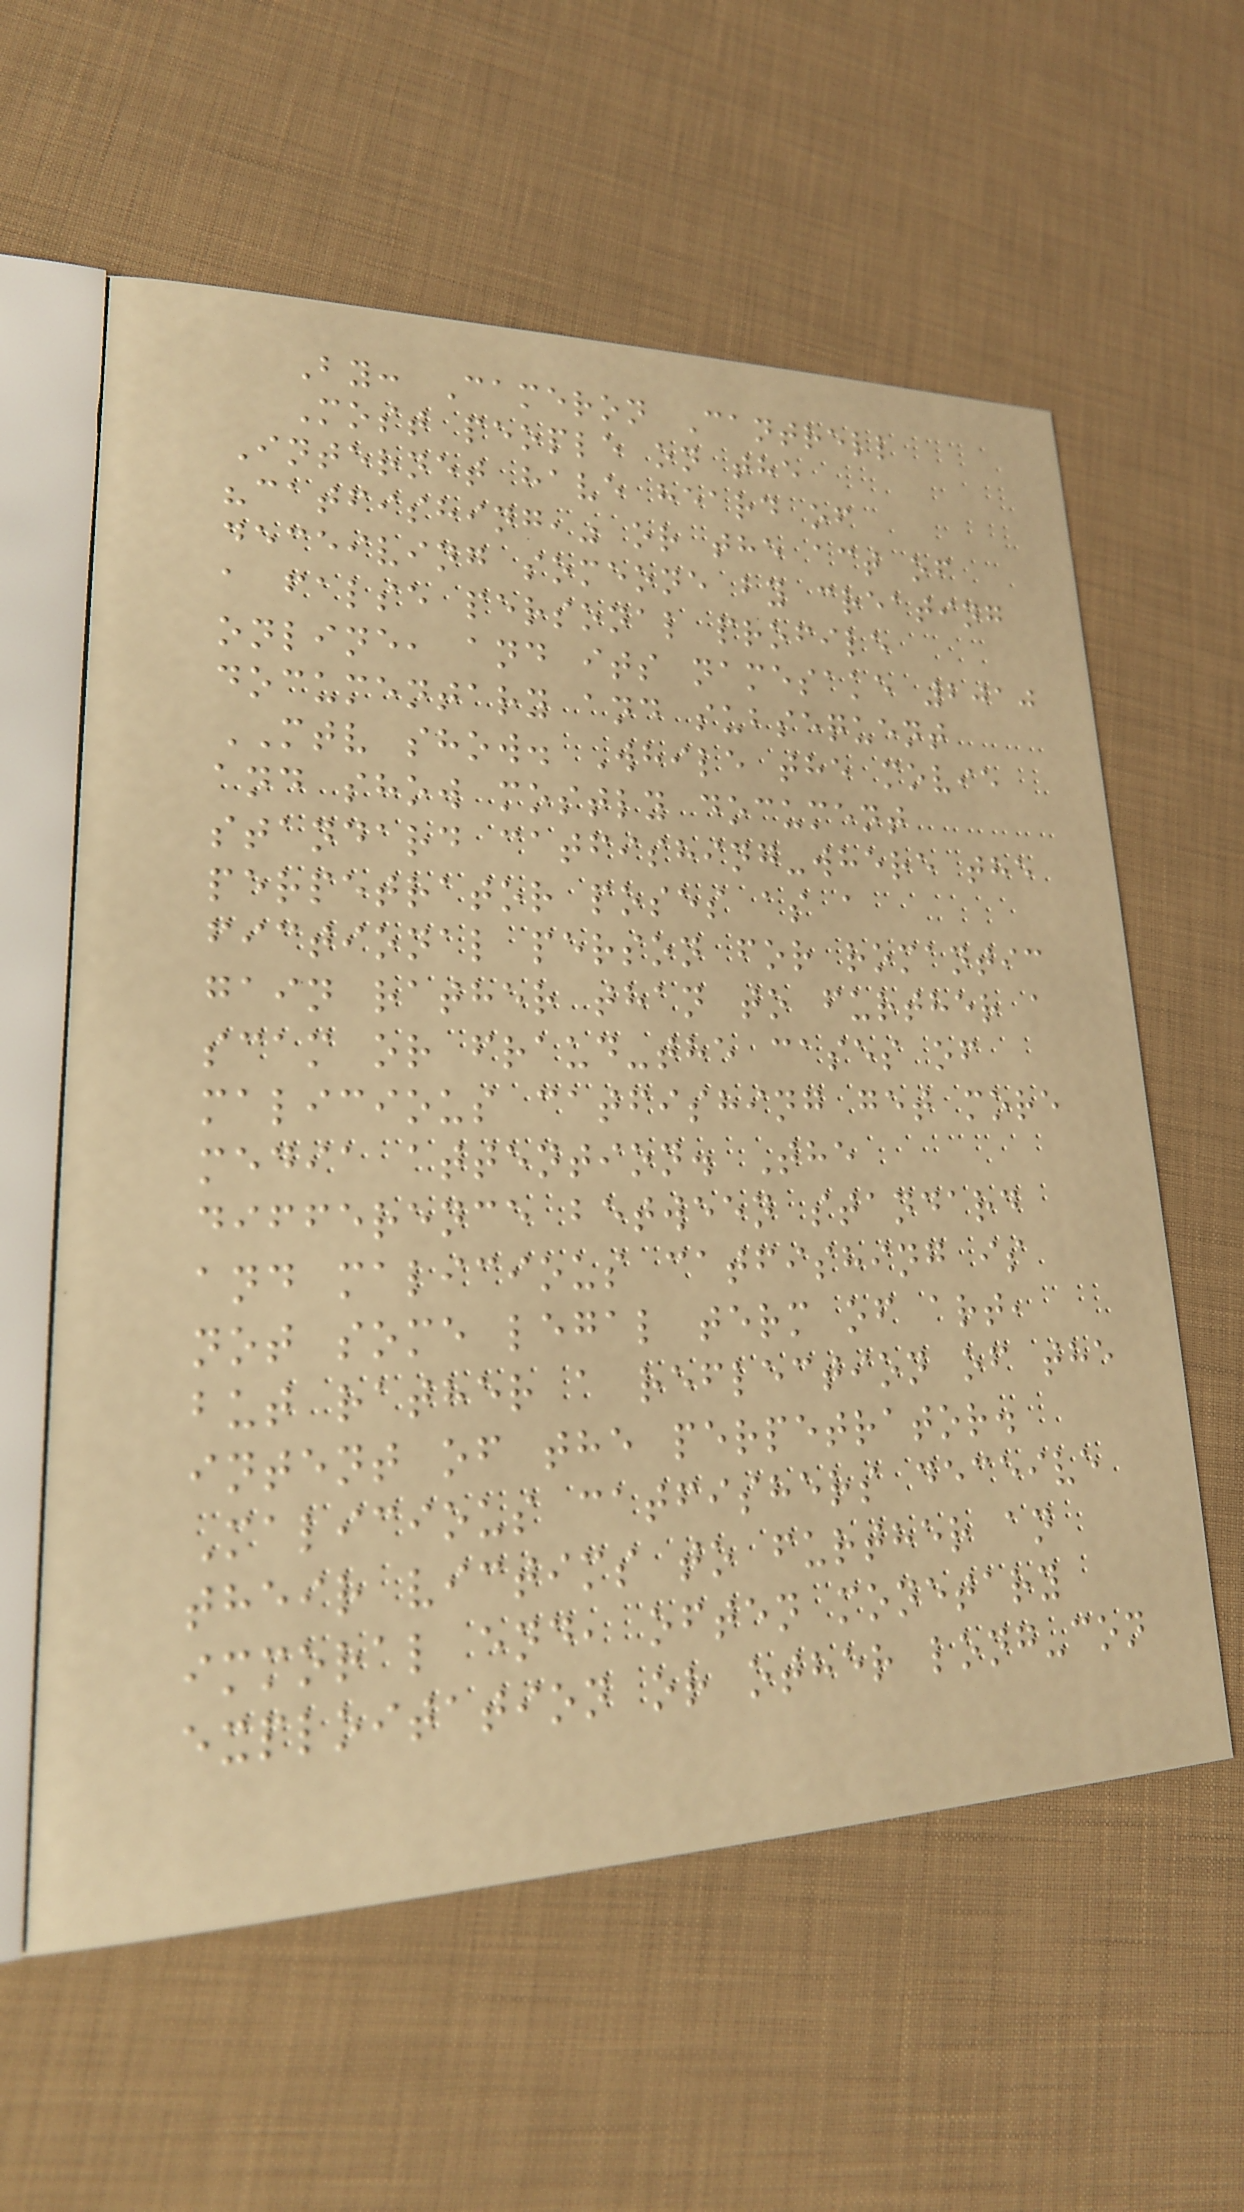By: Cameron Cantrell
Most people on the
Internet have heard of
"catfishing," or the act of
deceiving someone by creating
a false personal profile
online, and its namesake 2010
documentary and subsequent
MTV show. While the movie
and show mostly document
standard catfishing-where the
perpetrator poses as a
fictional person for romantic
gain rather than to further a
scam or fraud-the cases of
malicious catfishing get more
media attention. The
difference between standard
and malicious catfishing is
not some legal term of art,
but rather a reflection of the
intent of the perpetrator.
Malicious catfishers deceive
their victims to further an
immoral end, often monetary
exploitation or other long-con
